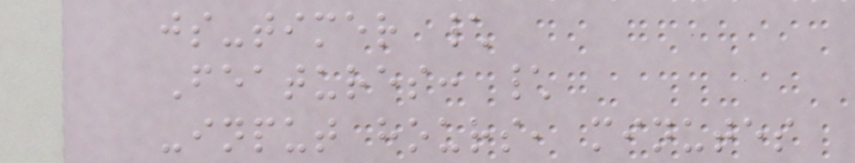js-timer \
Features: \
-input hours, minutes
